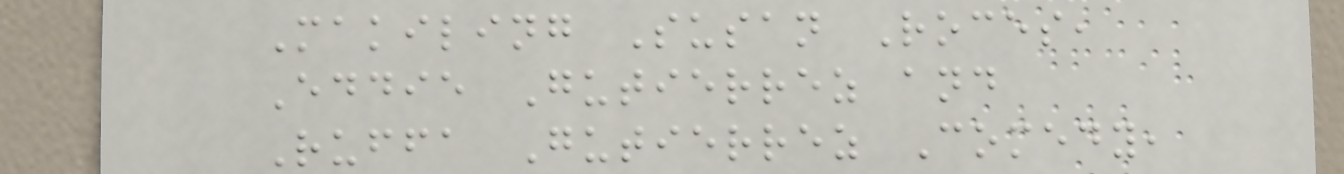Makiling Susan Roces,
Eddie Gutierrez and
Ruffa Gutierrez Comedy,
